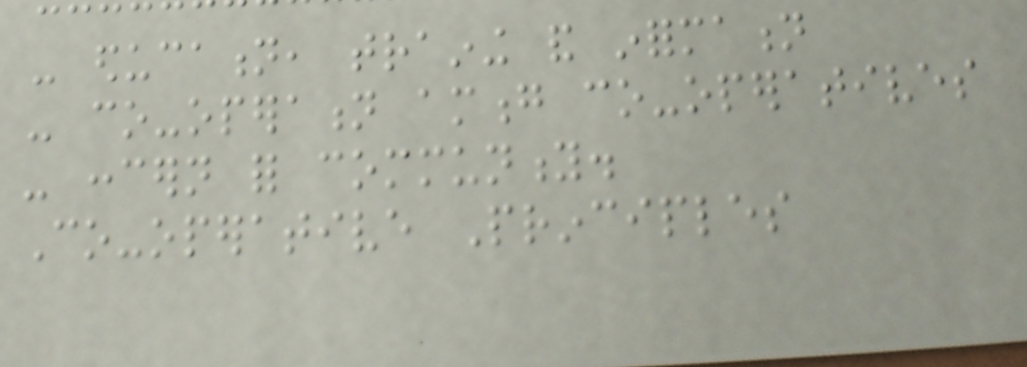- education, training and information
- co-operation among co-operatives
- concern for community.
Co-operative Principles
